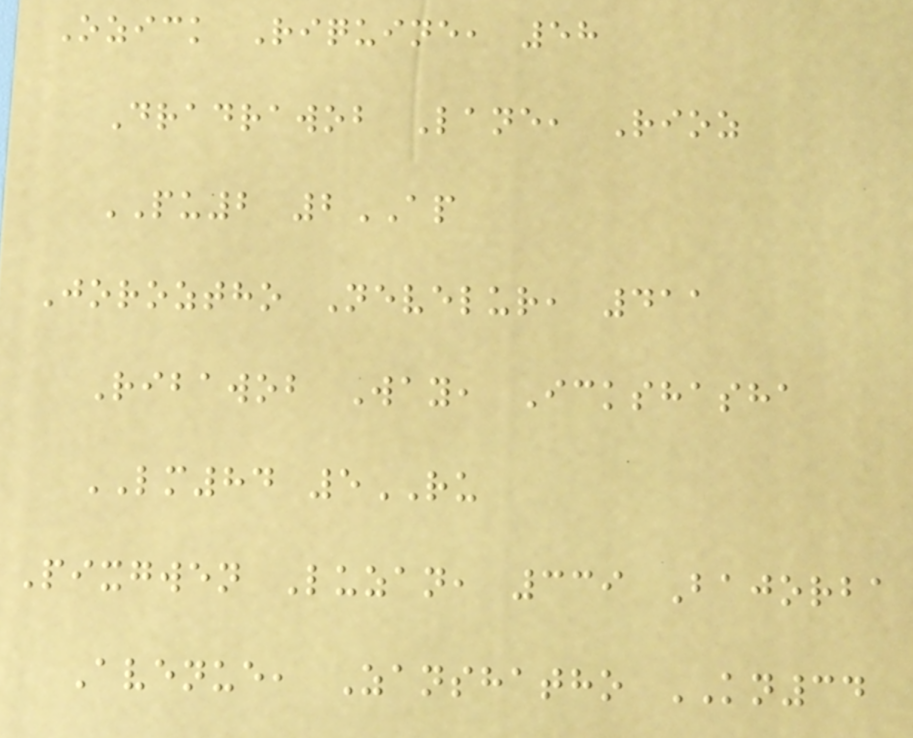Ozick Riquine, 58
Dradrawob Lane, Rioz
PU2 2AP
Joroztho Nevelur, 411
Ribawob Way, Ickshasha
LM84 5RU
Pixgwen Luzan, 339 Bajorba
Avenue, Zanshatho KN34
